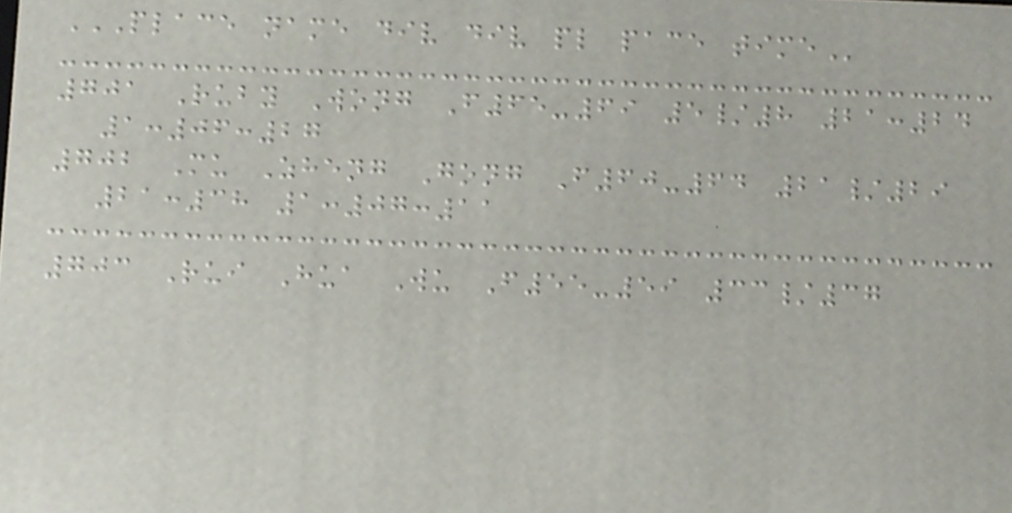PLACE NAME DIV DIV PL PACE TIME
701 Ruby Wong F65-69 5/8 21:24
1:06:27
702 Mu Zheng Gong F60-64 21/29
21:38 1:07:11
703 Rui Hua Wu F55-59 33/37
